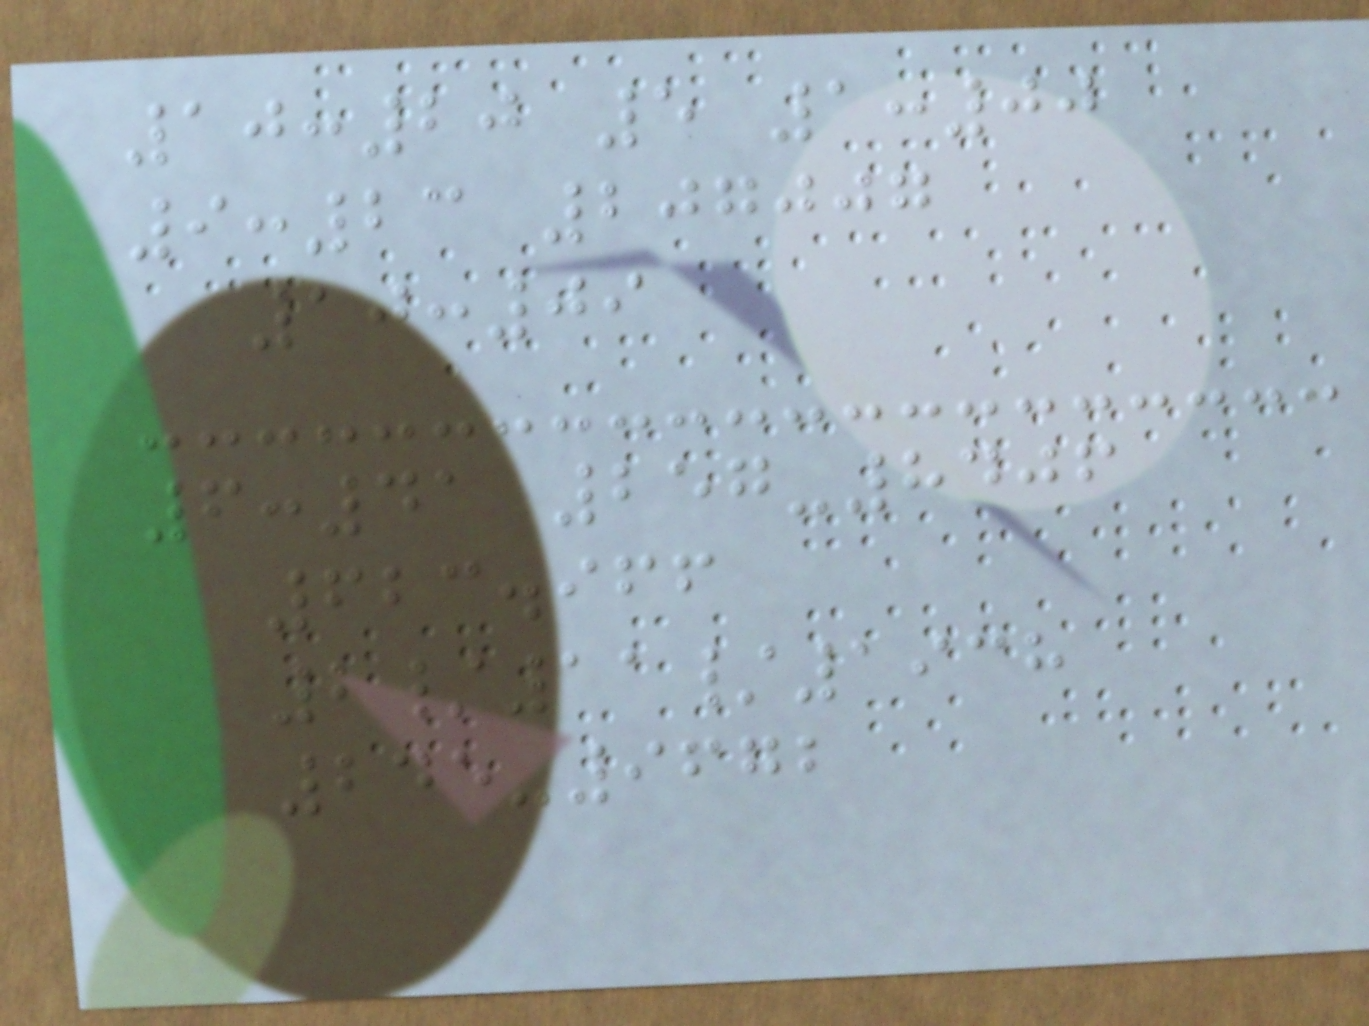10:20 5 1:00
9:23 207007
10:09
6:41 257-8406
623.966
2/11/1938
245-9672
